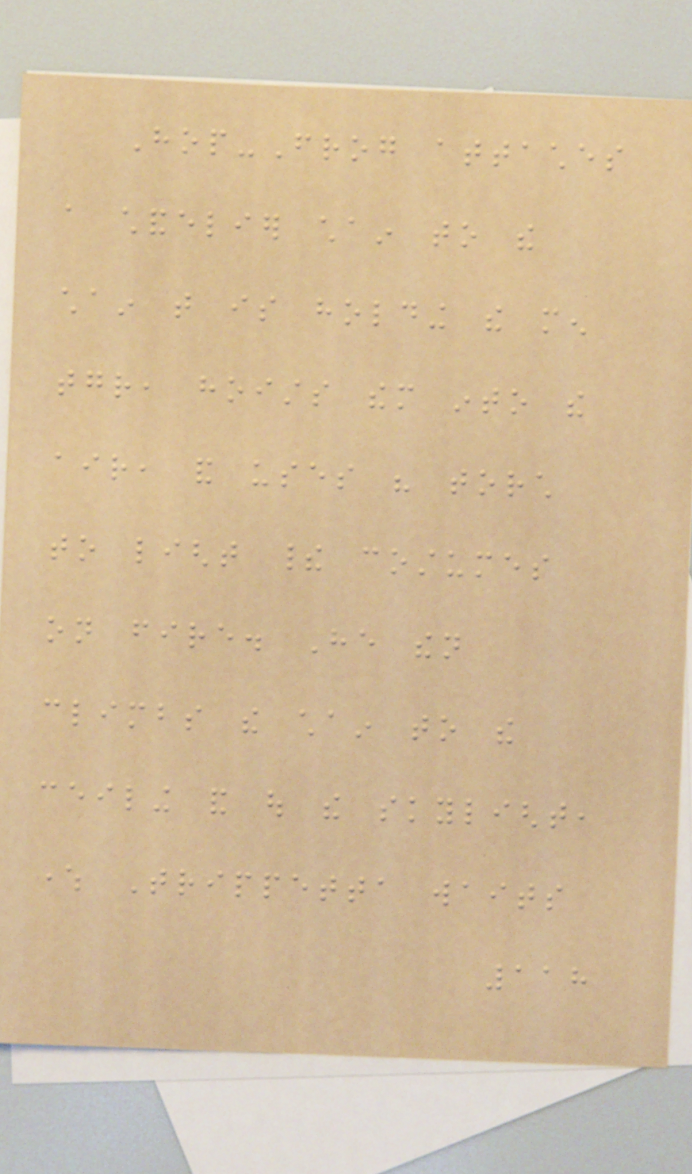Hop-Frog attaches
a chandelier chain to the
chain that is holding the men
together, hoists them into the
air, and uses his torch
to light their costumes
on fire. He then
climbs the chain to the
ceiling and out the skylight,
where Trippetta waits
118
